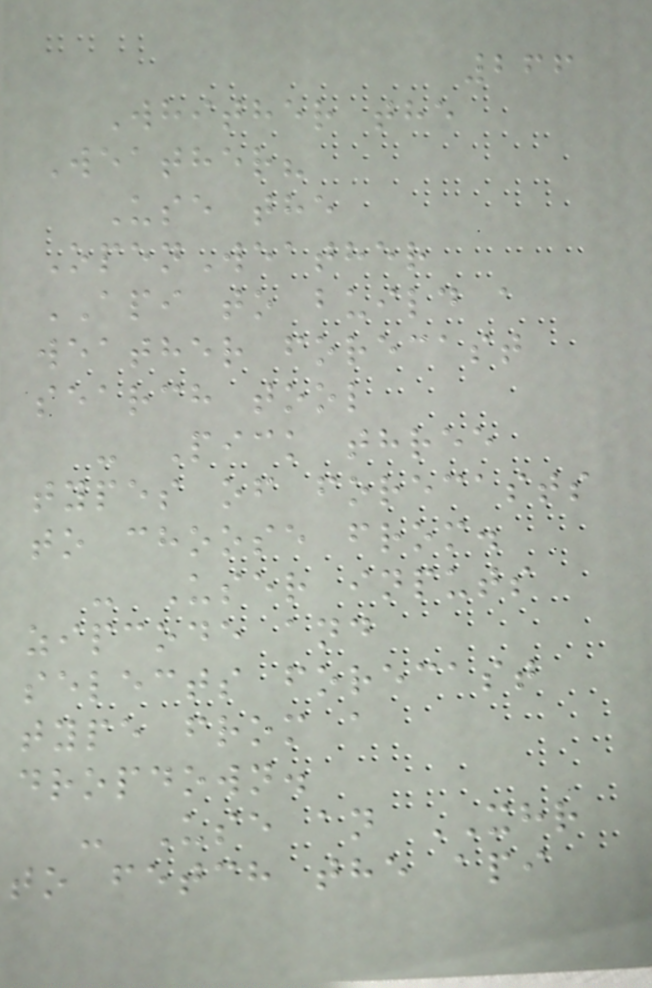266
Whither the
Weather?
Use the
OpenWeather
API to build a
weather forecast
search tool
- Pick three
types of forecasts
to choose from.
- User inputs
zipcode and
selects forecast
type from a
dropdown.
- Use an XHR
to fetch the api
